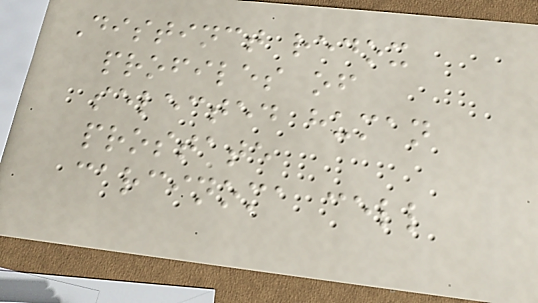Distinct redox
profiles of
selected human
prostate
carcinoma cell
